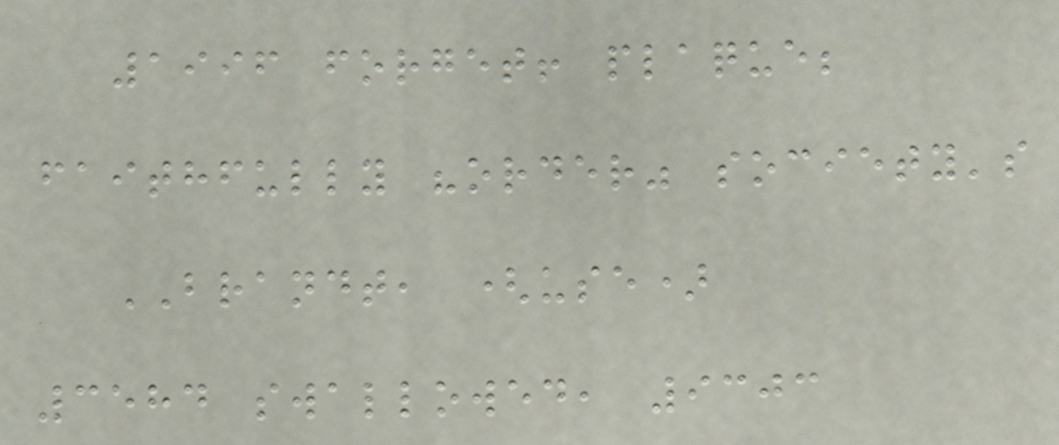1996 forget! plaque;
faithfully "order" society's
BRANDT, (use)
3584 swallowed, 9303
